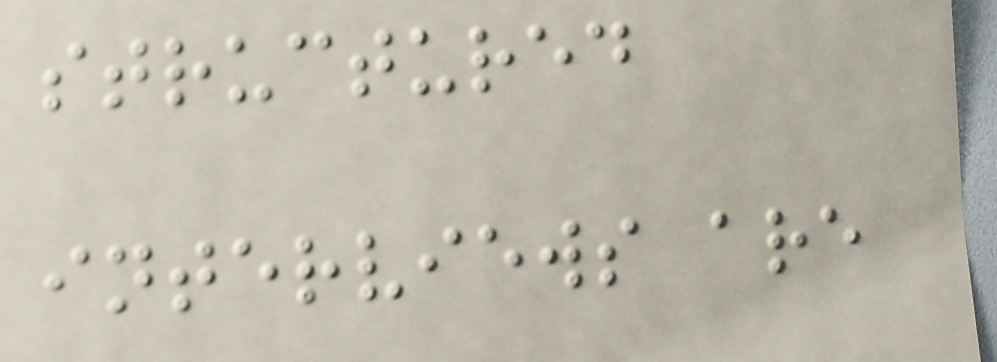structured
interviews are
